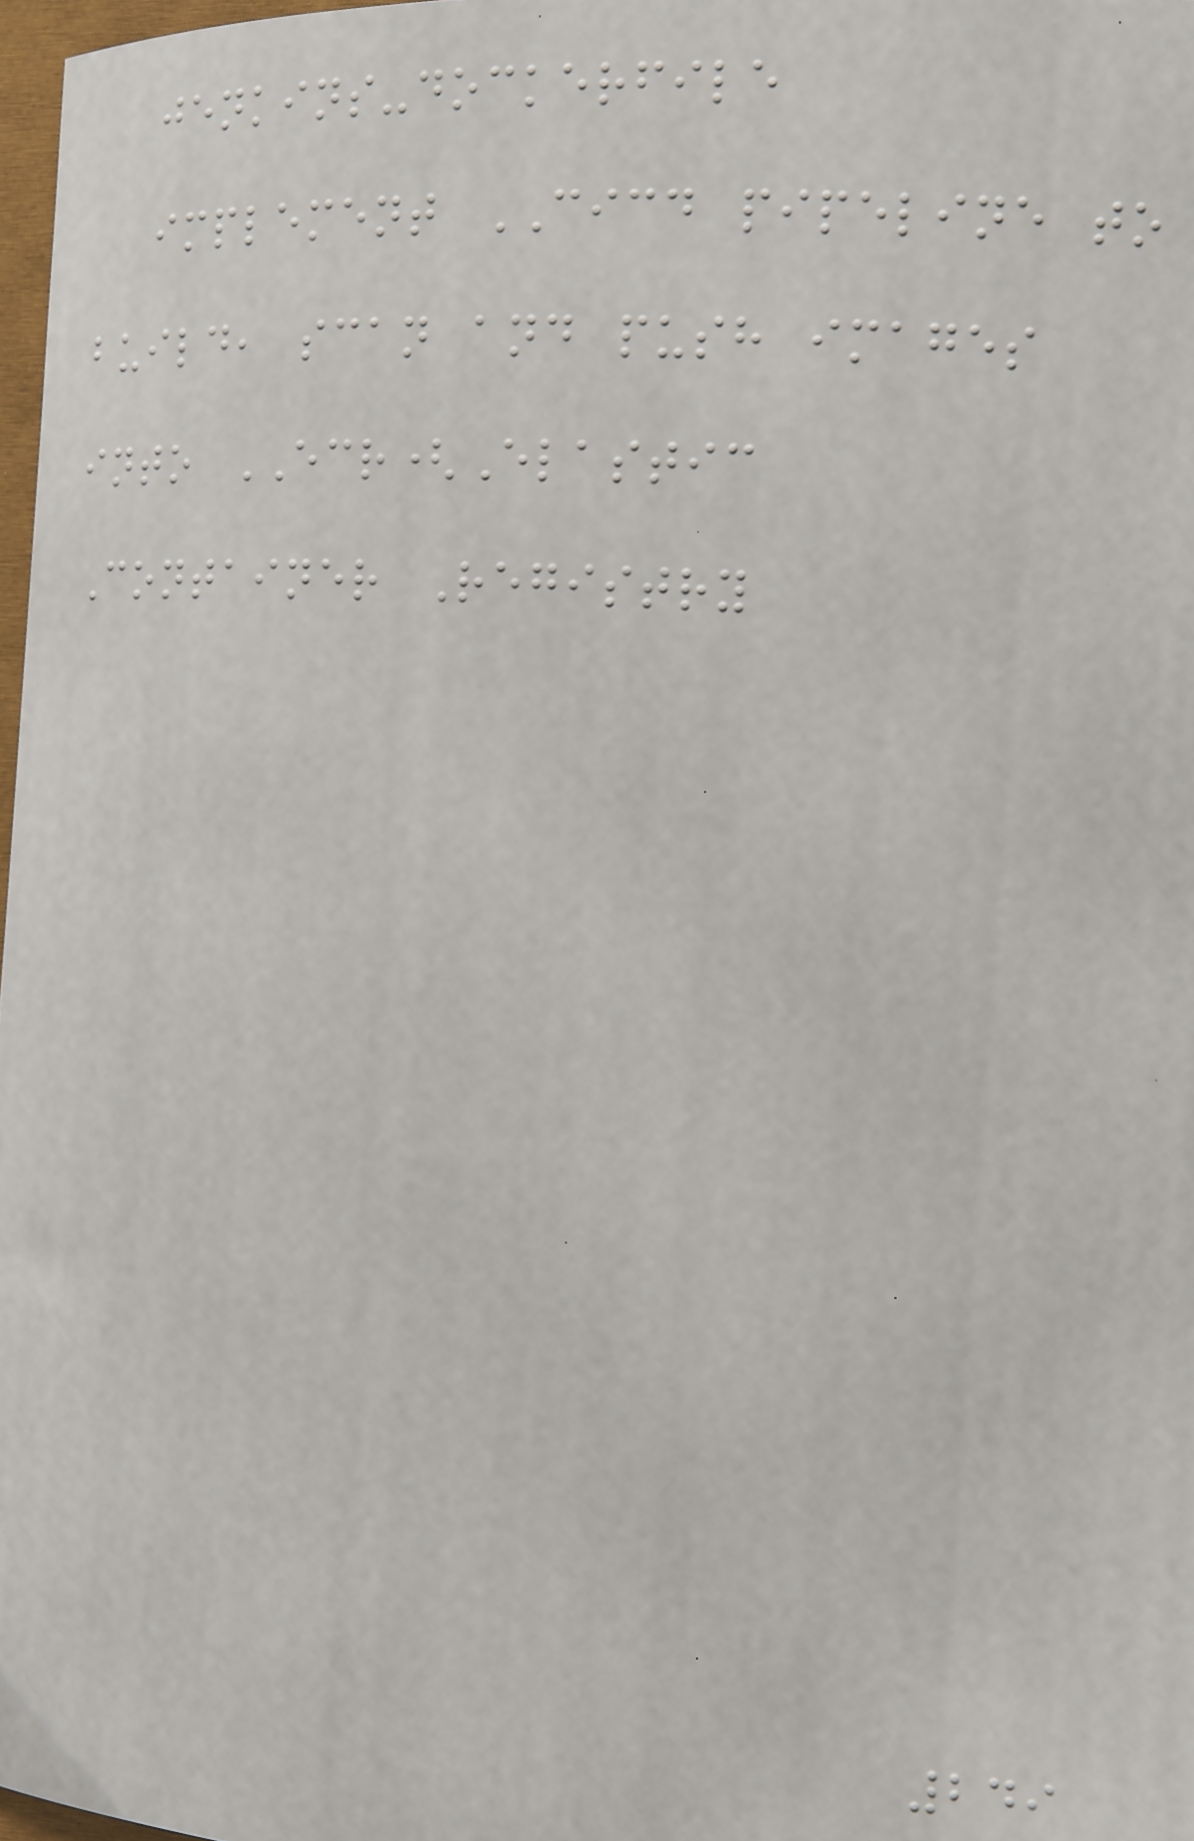jenkins-dockerfile
implement CICD pipeline to
build, scan and push images
into ECR(Elastic
Container Registry
249
